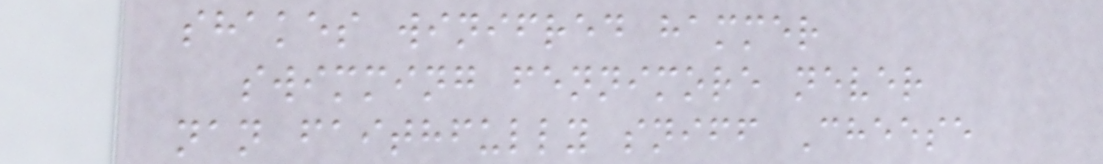shakes winifred hammer
swimming fennimore never
nan faithfully sniff Cheese
